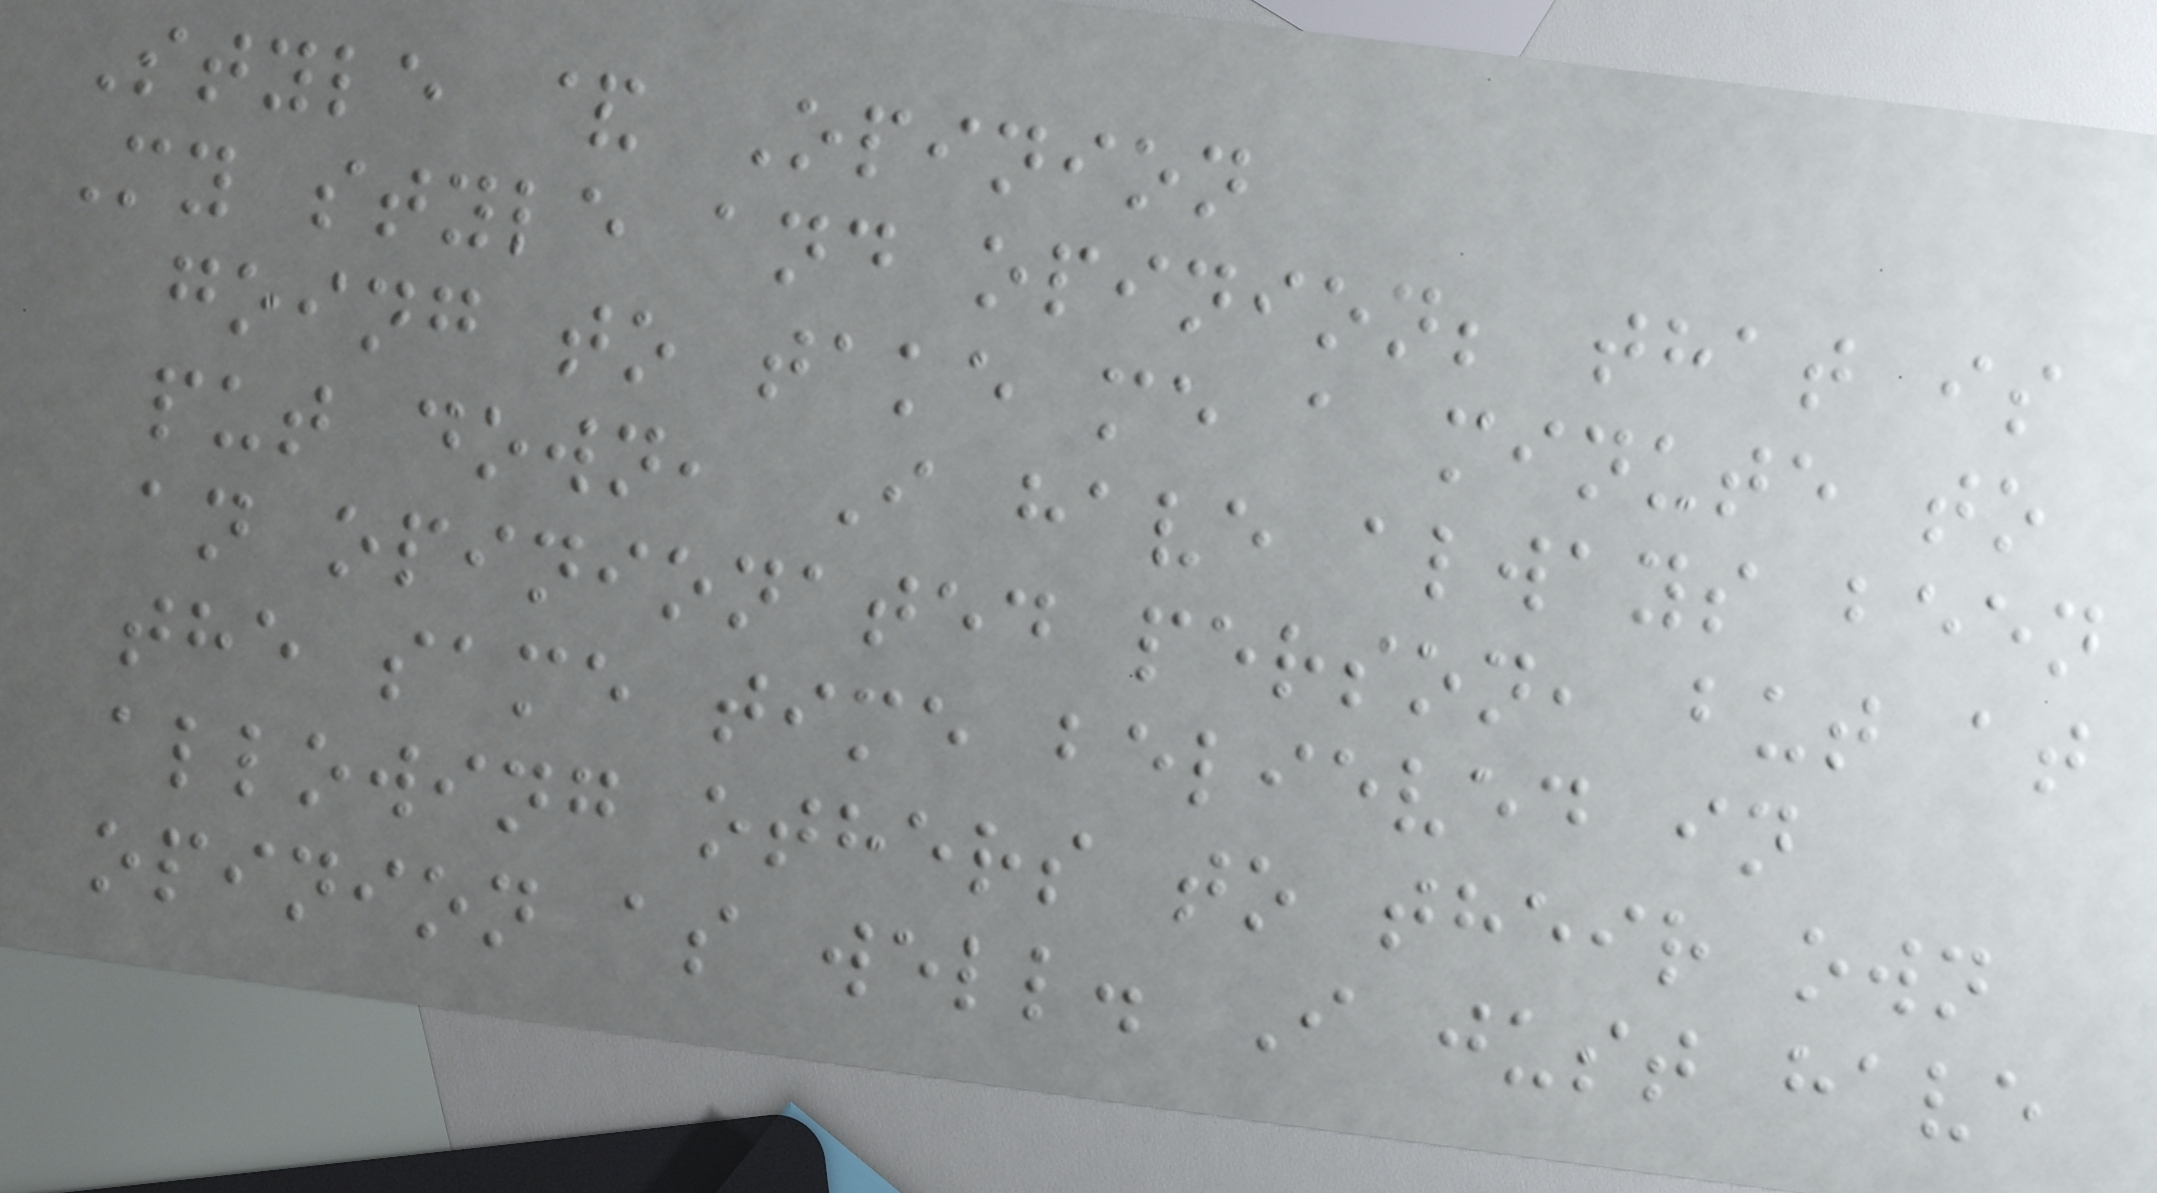Style & Opinion
My style and opinion; that is
going to take me a minute to
put down, I have always been
an opinionated person, but at
the same time believed in
allowing others to their own
opinion as well. I just have
